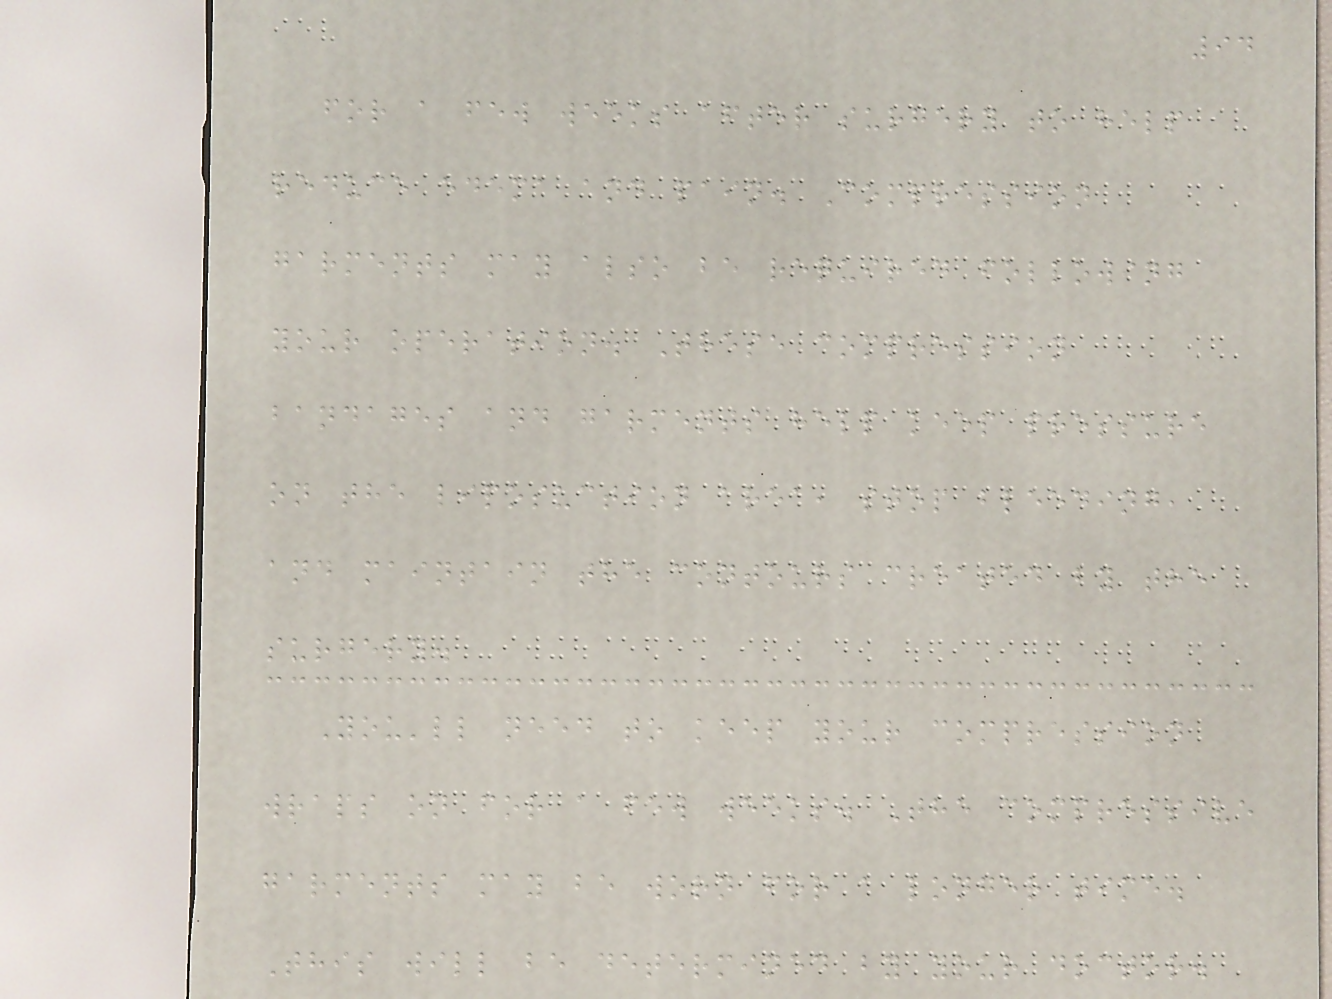94
for a few weeks after surgery to help
reduce edema and pain. Compression
garments may also be required following
your operation. These compression
bandages and garments help keep pressure
on the liposuction area, stop bleeding,
and maintain the contours created by the
surgery.
You'll need to keep your compression
wraps on for a few weeks. The compressive
garments may be worn for a longer time.
This will be determined by your doctor.
